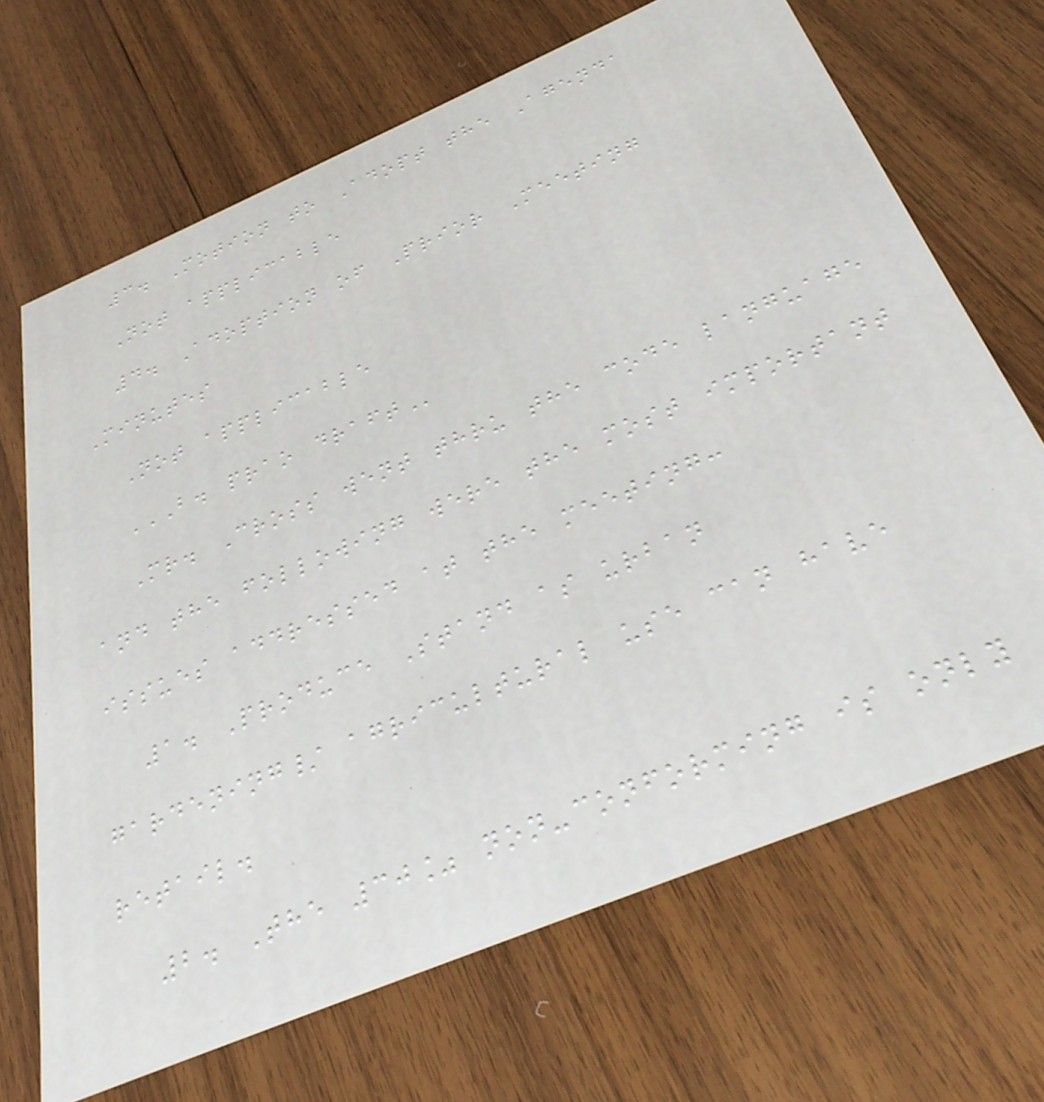3. Motion to Adopt the Agenda
Not applicable
4. Adoption of Prior Meeting
Minutes
Not applicable
B. PRAO DRAFT
Mr. Cross went thru the code language
and the following were the most important
issues addressed at the meeting:
1. Produce Stand as urban
gardening/ agricultural use can have
retail.
2. The 30% non-conforming is only
